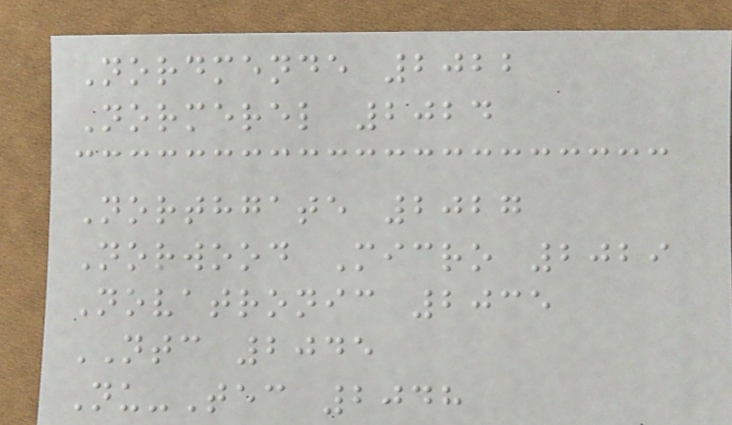Nordmende 2022
Normerel 2024
Northgate 2027
Norwood Micro 2029
Novatronic 2035
NTC 2045
Nu-Tec 2048
